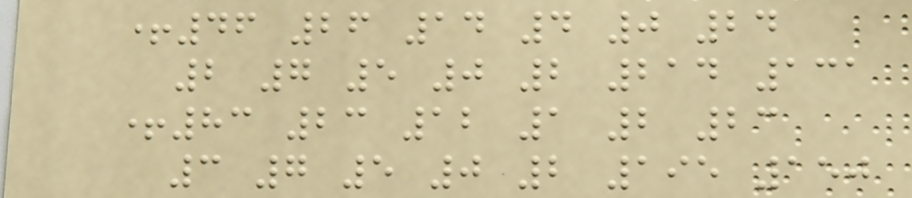+46 26 14 4 0 24
2 7 5 0 2 214 131
+83 23 12 1 2 23
3 7 5 0 2 195 150
